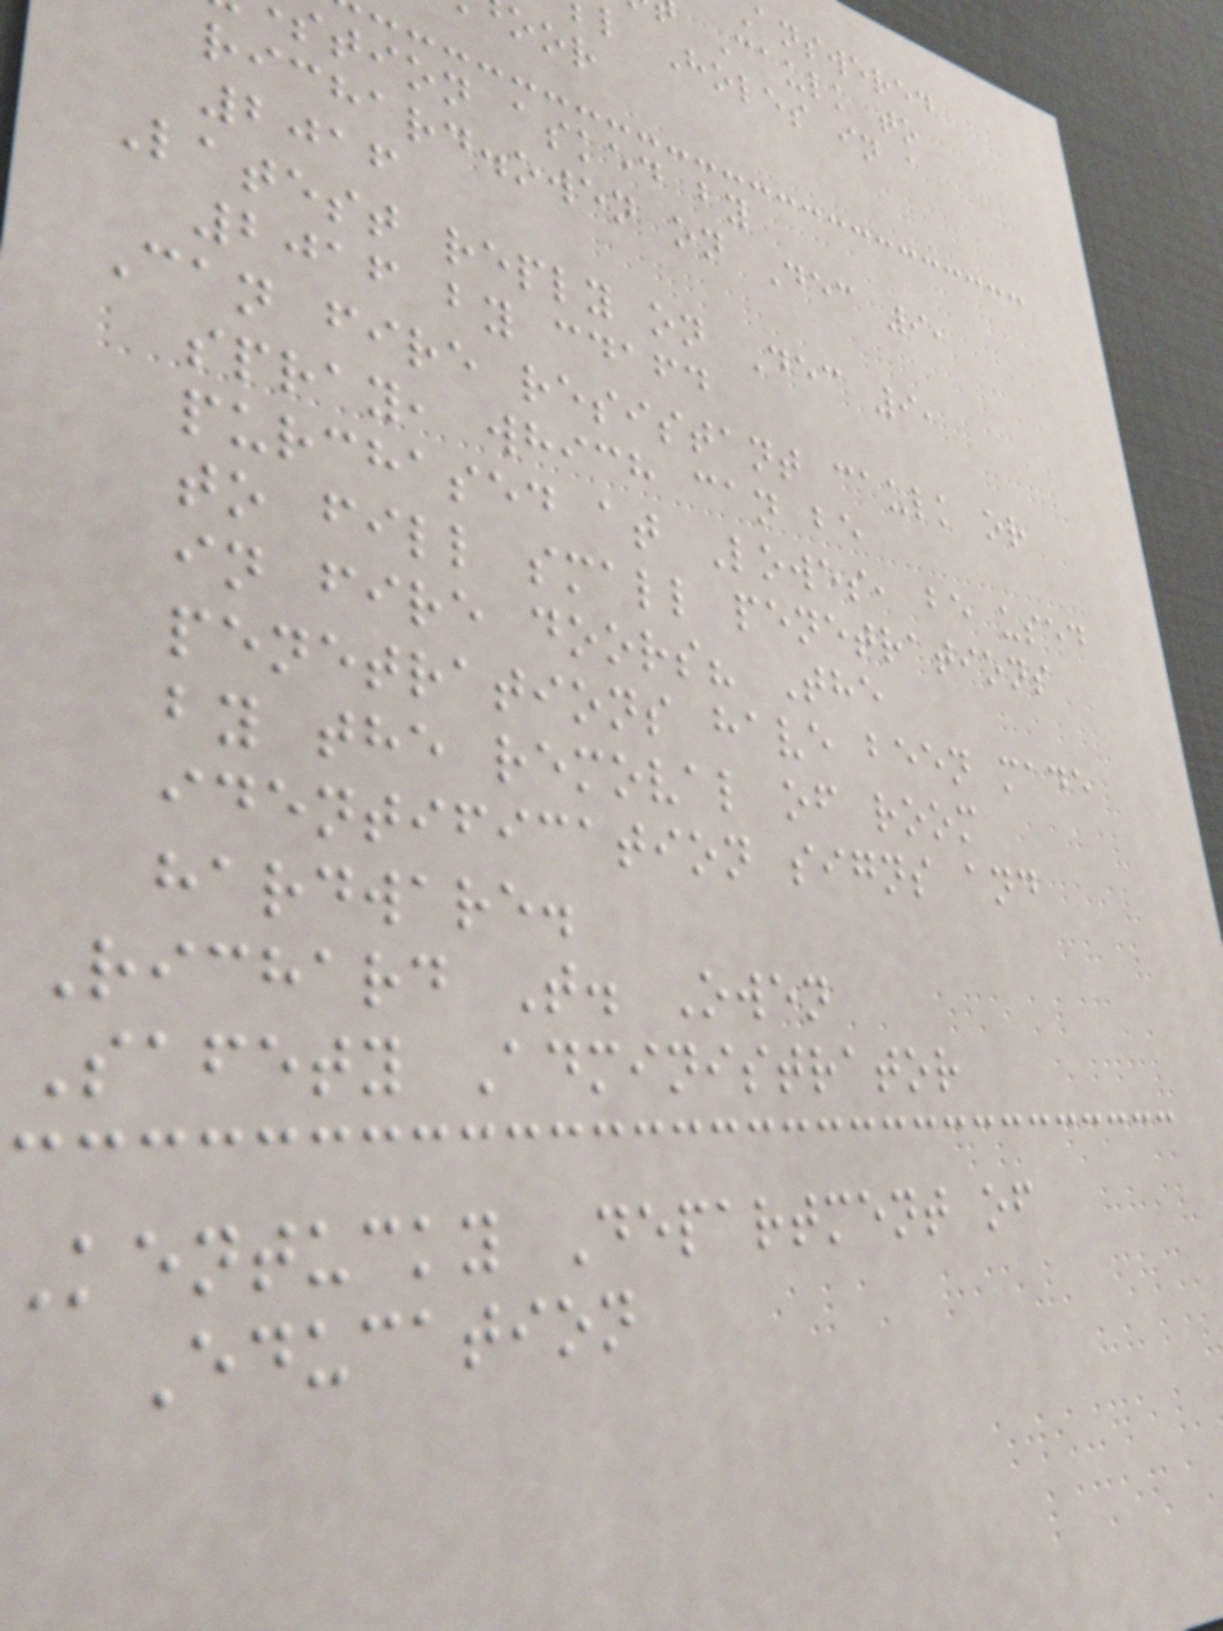answered
Caulk to
l Holes in a
stion asked by
richard.owen on Dec 9,
2016
Latest reply on Dec 9,
2016 by cdafd
Can fire resistant caulk or
spray, which can be
purchased at Lowes, be used
to fill small penetrations
in fire doors? The
penetrations have been made
by the removal of room
identification signs and
hardware.
Richard T. Owen
Safety Administrator
kentucky Department of
Education
